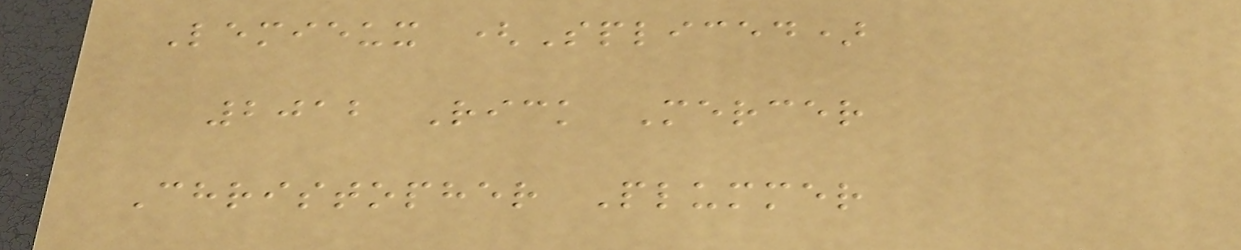Lemieux (Spliced)
2012 Rick Mercer
Christopher Plummer
